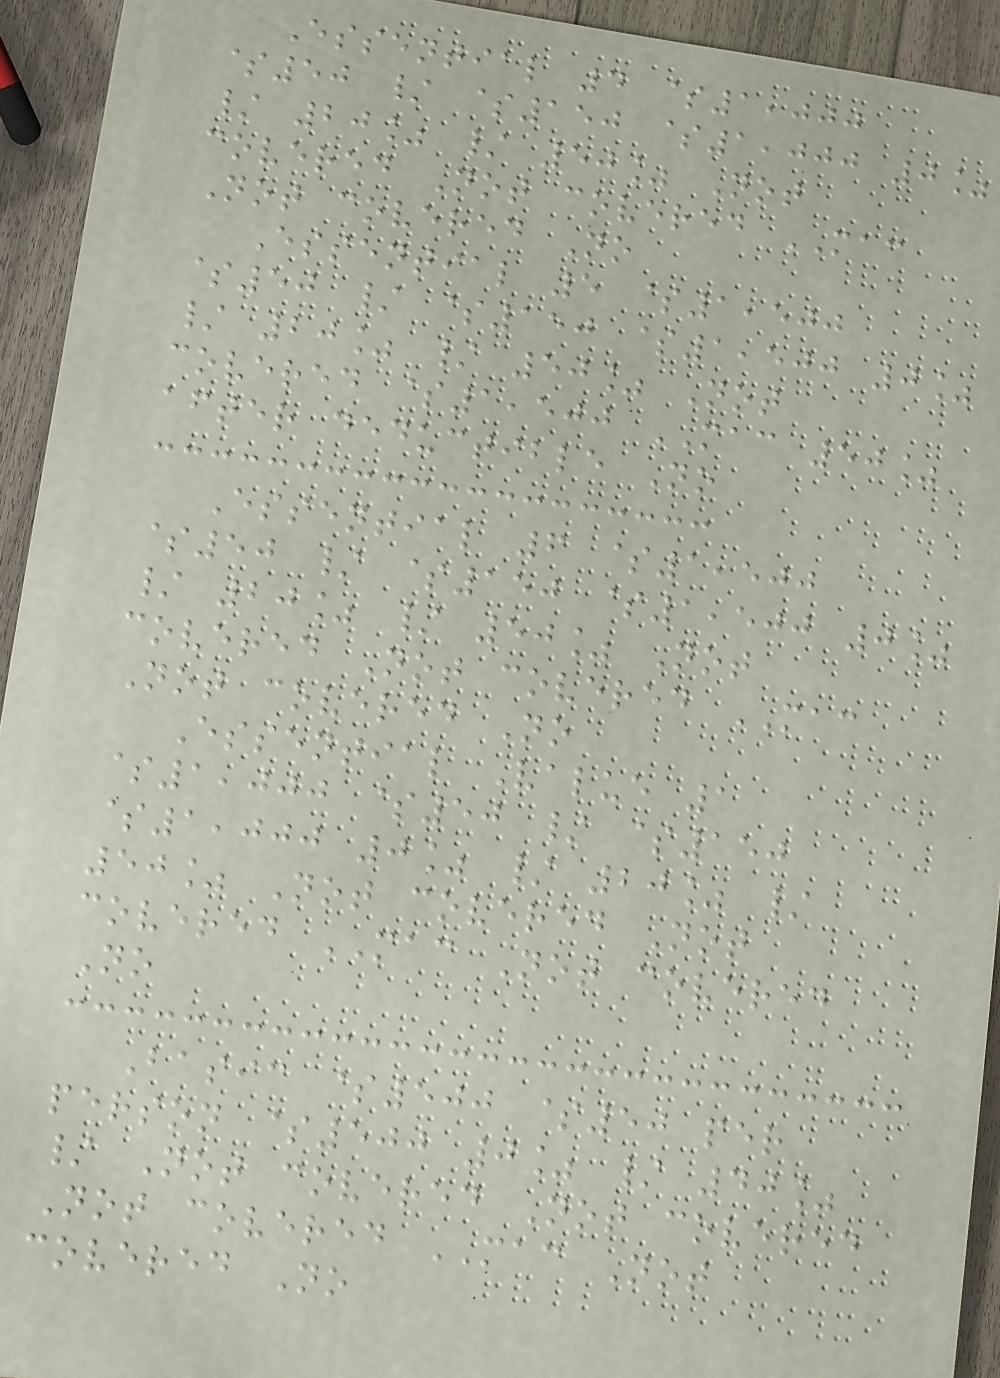Essential 4 $1,000
$50 / $150 $1,000 0%
/ 20% / 50% Not
covered Not covered MAC
Not covered No
Essential 5 $1,500
$50 / $150 $1,500 0%
/ 20% / 50% Not
covered $1,500 MAC 50%
after deductible No
Essential 6 $1,500
$50 / $150 $1,500 0%
/ 20% / 50% Not
covered Not covered MAC
Not covered No
Essential Value 1
$1,000 $50 / $150
$1,000 0% / 20% /
50% Not covered Not
covered MAC Not covered
No
Basic $500 $50 per
person $500 0% / 40%
/ Not covered Not covered
Not covered MAC Not
covered No
